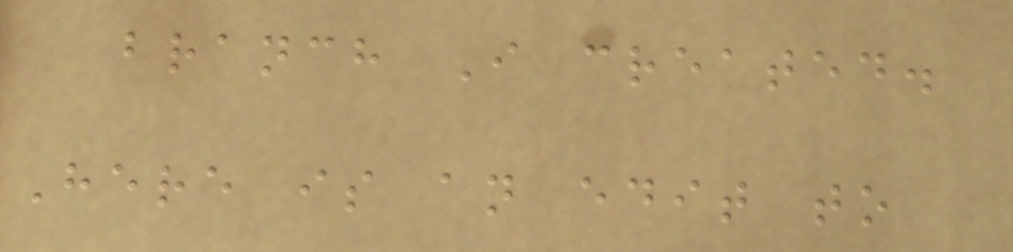branch I created.
Here is an edit to
